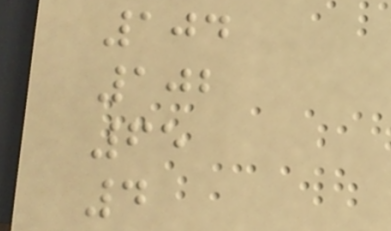104
102
65
4
